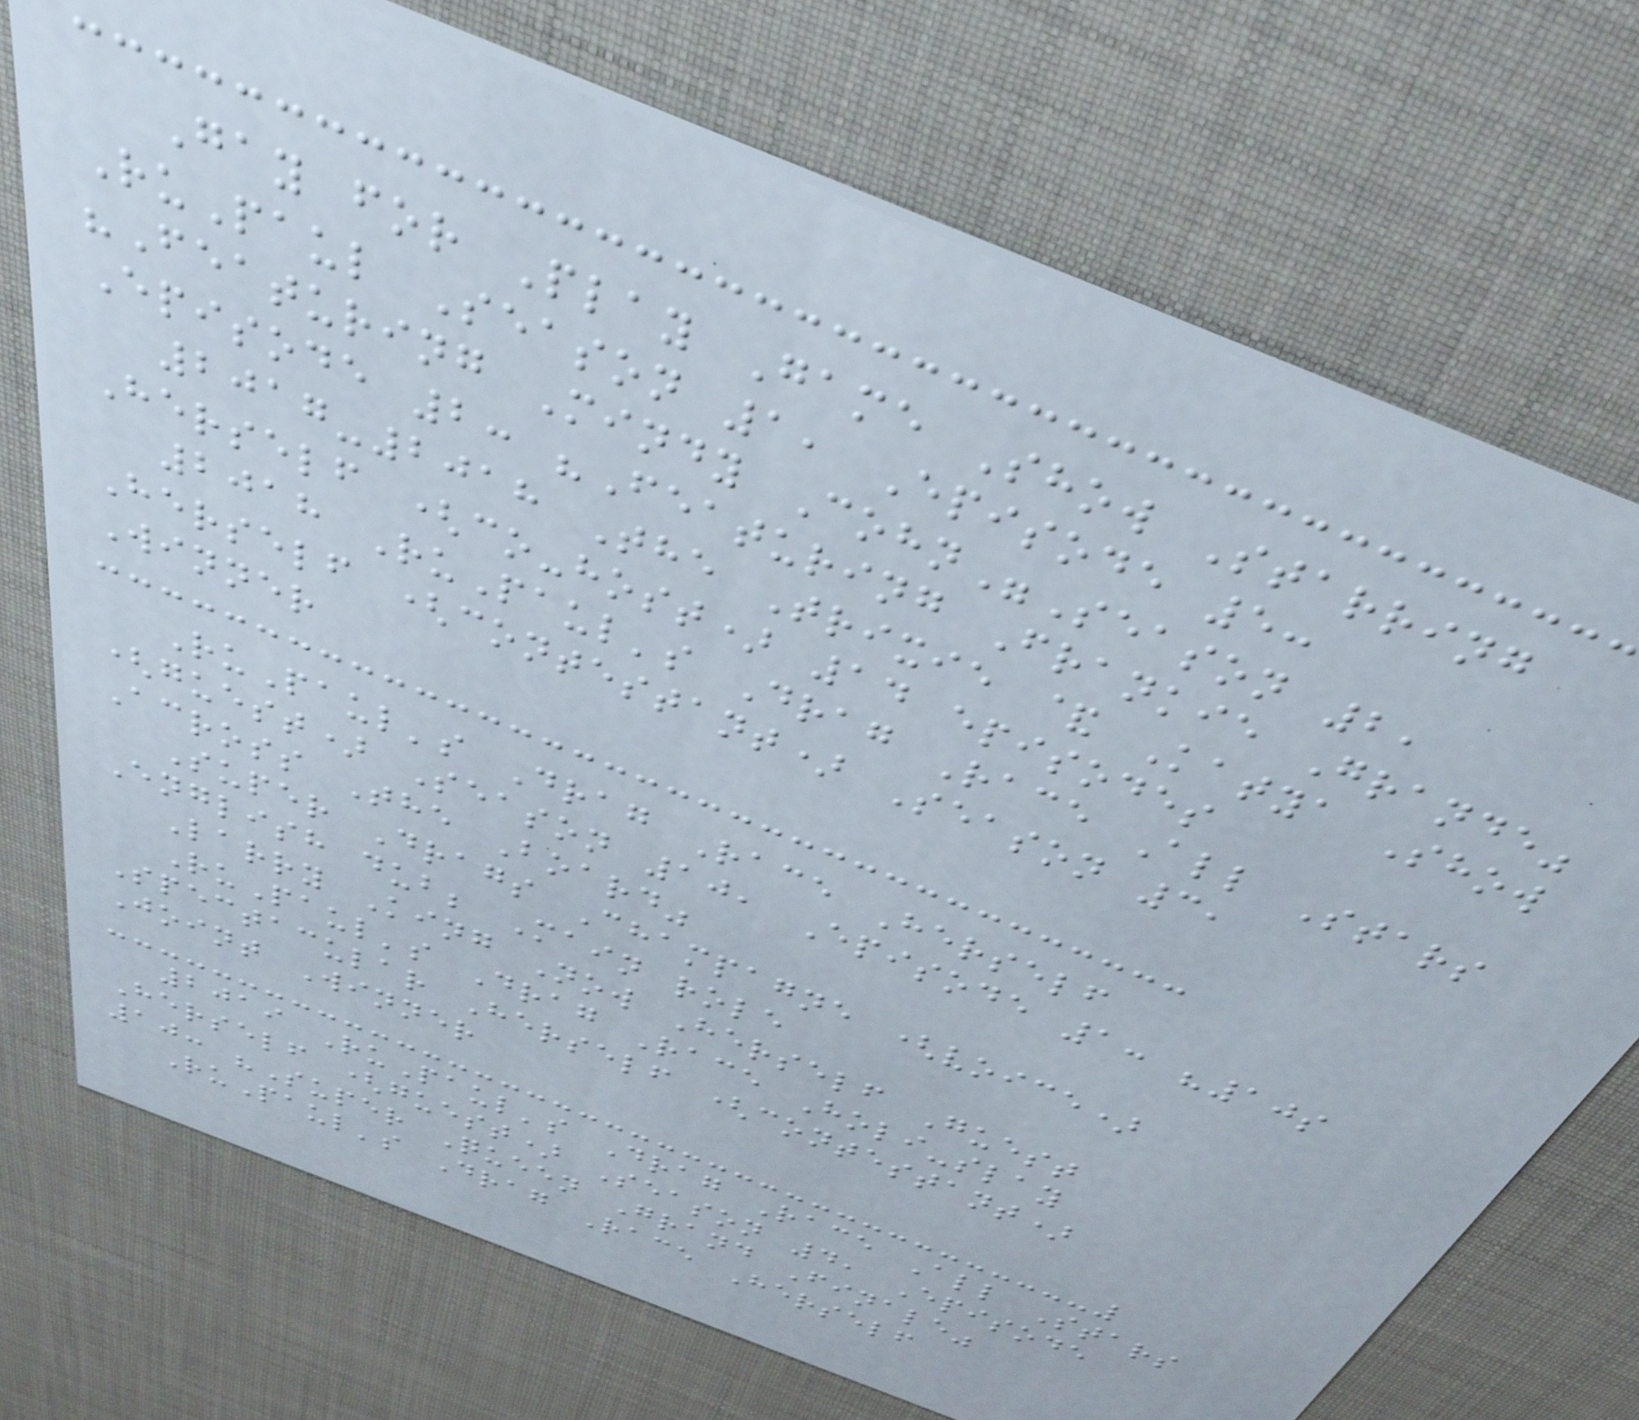Gay for Play Game Show Starring
RuPaul Season 1, Episode 5:
"Featuring Mindy Cohn"Season 2,
Episode 2: "Featuring Frankie Grande"
2017-2018 The Trixie & Katya Show
Herself (co-host) 14 episodes
2018 RuPaul's Drag Race All Stars
Herself (contestant) Season 3,
Winner
RuPaul's Drag Race Herself
(guest) Season 10, Episode 1: "10s
Across The Board"
Super Drags Champagne (voice)
English dub; Main role
Larry King Now Herself Guest
RuPaul's Drag Race Holi-slay
Spectacular Herself (contestant)
Joint Winner
2019 RuPaul's Drag Race All Stars
Herself (guest) Season 4, Episode
10: "Super Queen Grand Finale"
RuPaul's Drag Race Herself
